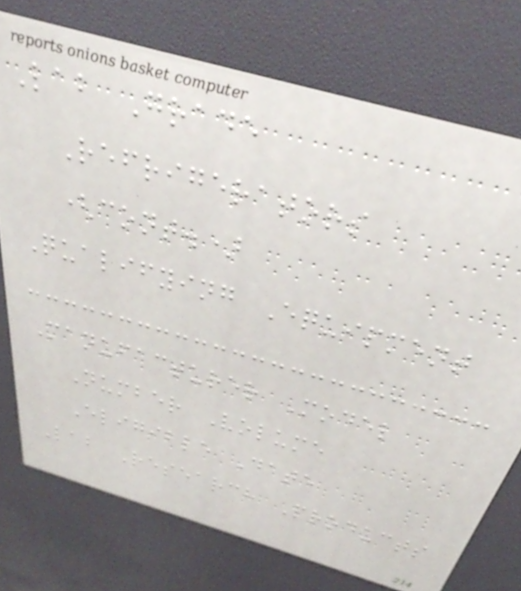Lab Grade
Refrigerators
(cont.)
Qualifying Equipment
Manufacturer Model
Number Volume
Eligible Date
Lab Research Products
